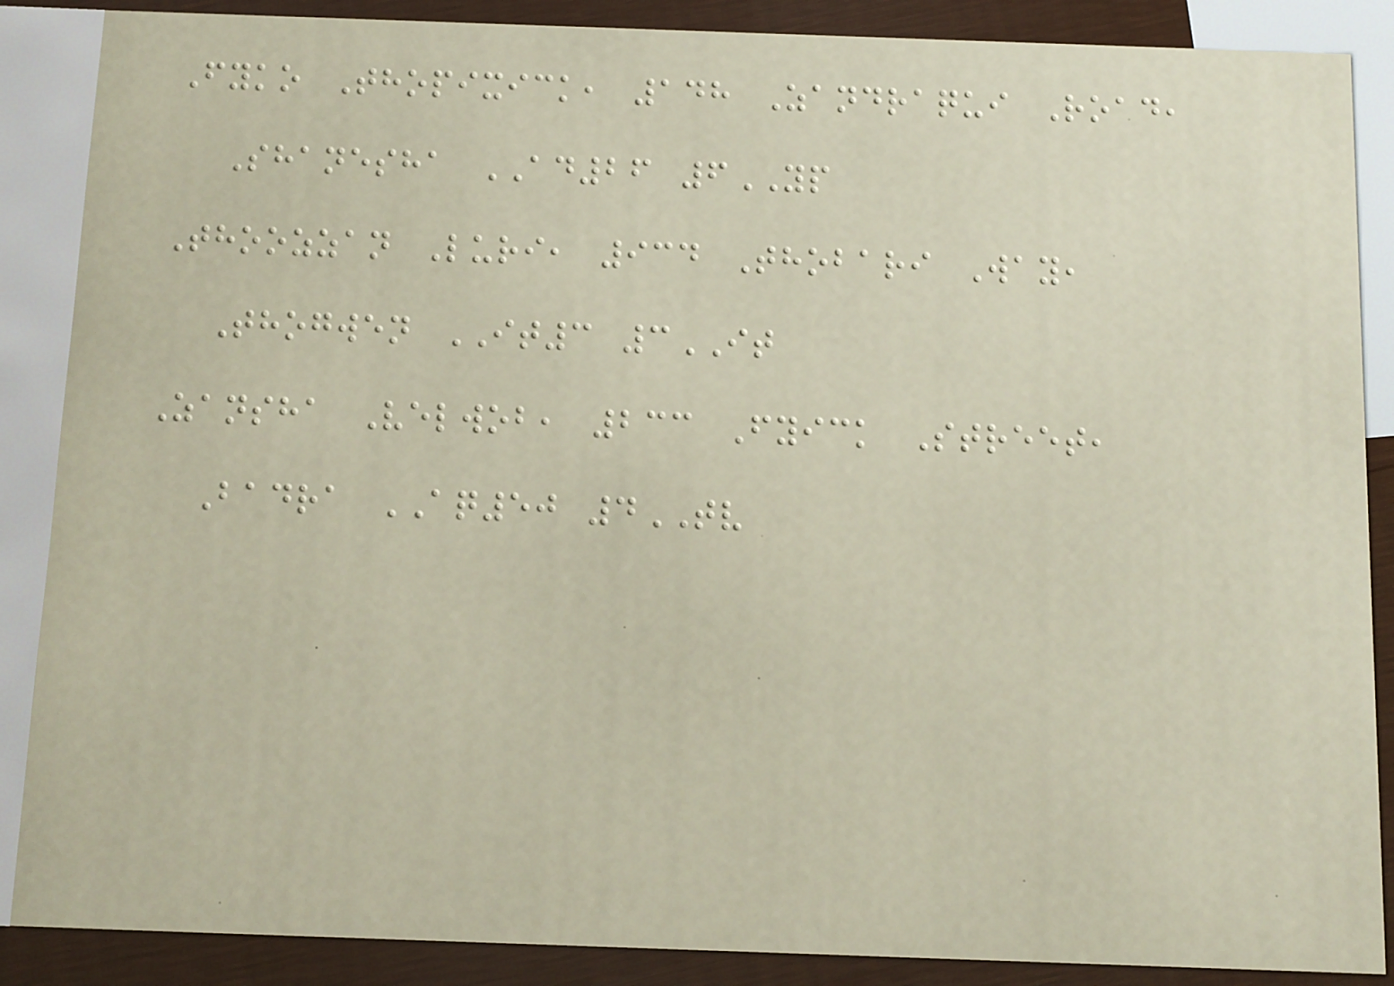Fyko Thopixick, 148 Zandraqui Road,
Shanesha AD26 6YP
Thoozzan Luri, 934 Thobari Way,
Thogwen IT3 3IT
Zansha Velwob, 233 Fyick Street,
Badra AQ50 4TV
